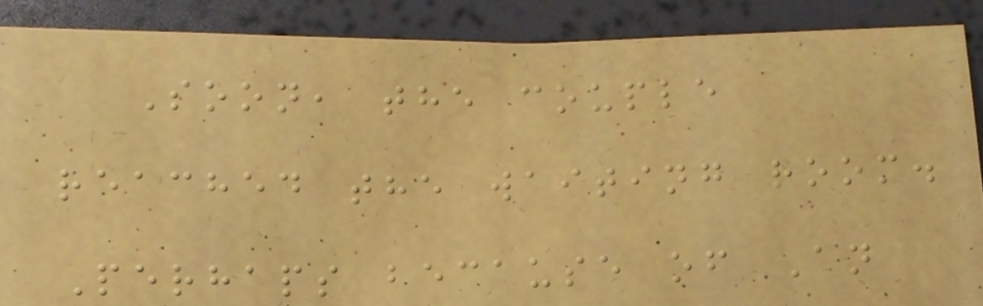Soon, the couple
reached the waiting room.
Perhaps because of An
